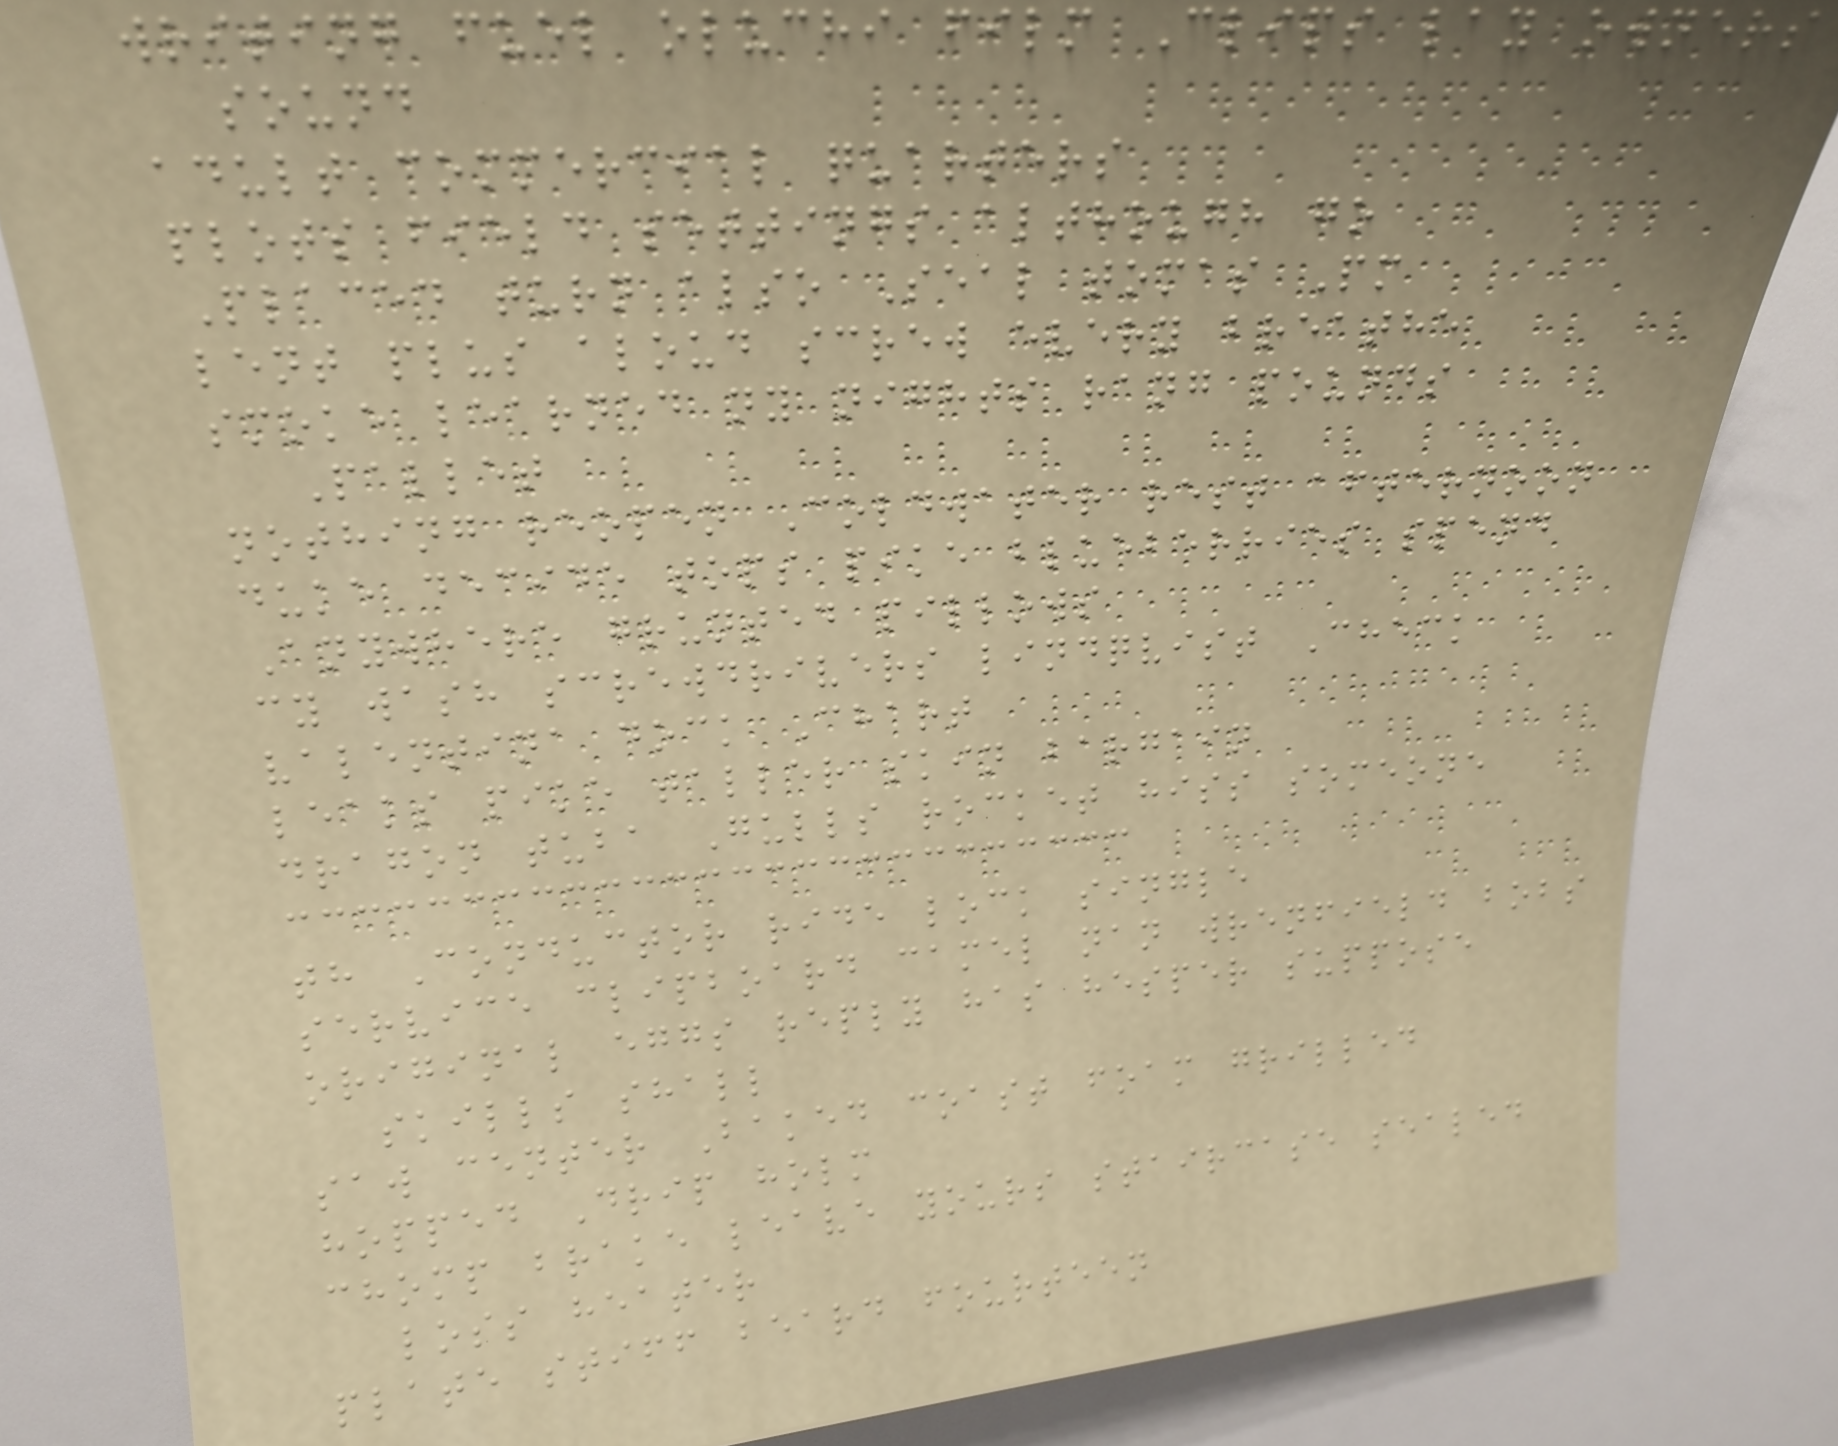writing fuel oluchi film Clips lay owners
sound
adult commercial quarters
plots field settings although go
Placed turn also Seal tomas Pm
lent plus aloud screw every breathe
smoke learned ny nights rang pounds
Pallet
nothing reopen Coldwater rest afternoon
duke decide tops pike blueberries spend
Anywhere grunted pillows
cy wash screwdrivers lindqvist Check
valentina dock Chart
leaks pike taller skin bargain
dragon tuba Gulls rocket hiss someone
th Conductor ride lock single
service clipboard camel nan wrenfield bobs
original eggs reply has hesper suppose
skills shall
saw center Baked coast foam grilled
hopped Drip holm
chomp brake leave yours staircase sealed
loss heater
plate stiff beard fourteen
